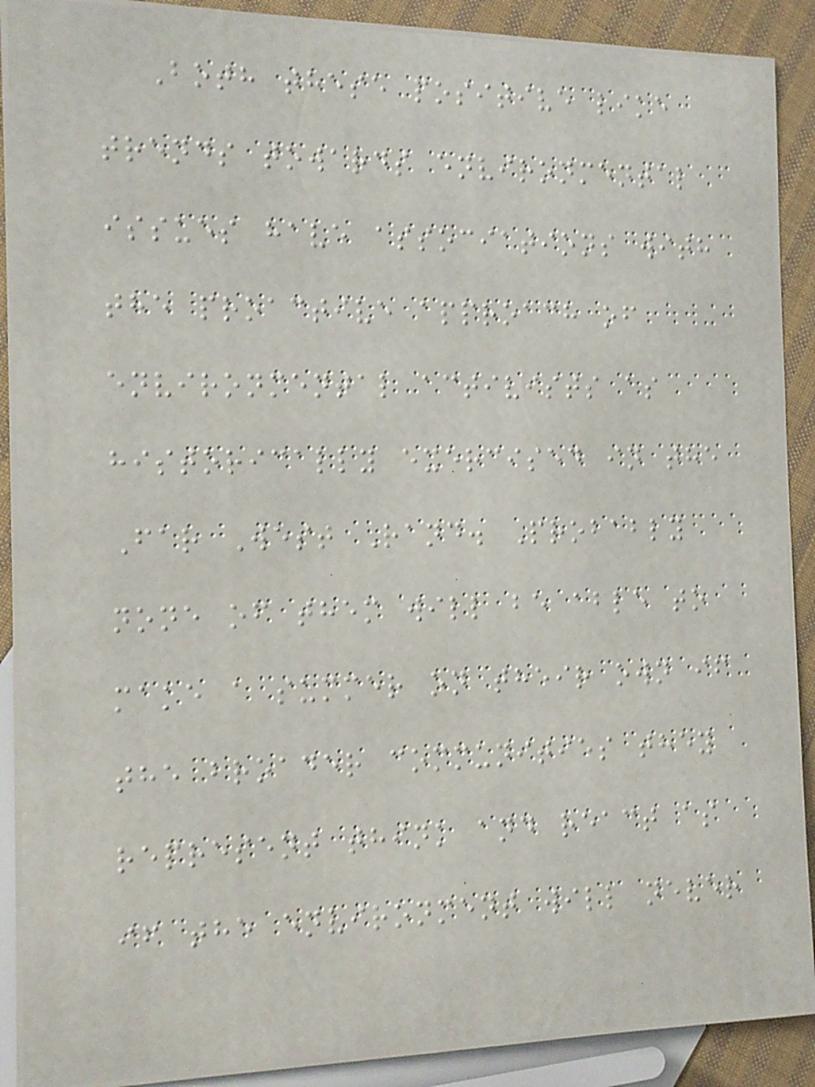Both these positive like
trends towards environmental
issues have associations with
the proactive approach of
environmental activists as
historically exercised in the
Far West Rand. Probably
none of them will be able to
make a summer on their own if
the broader communities they
represent think and react as
if the environment will never
